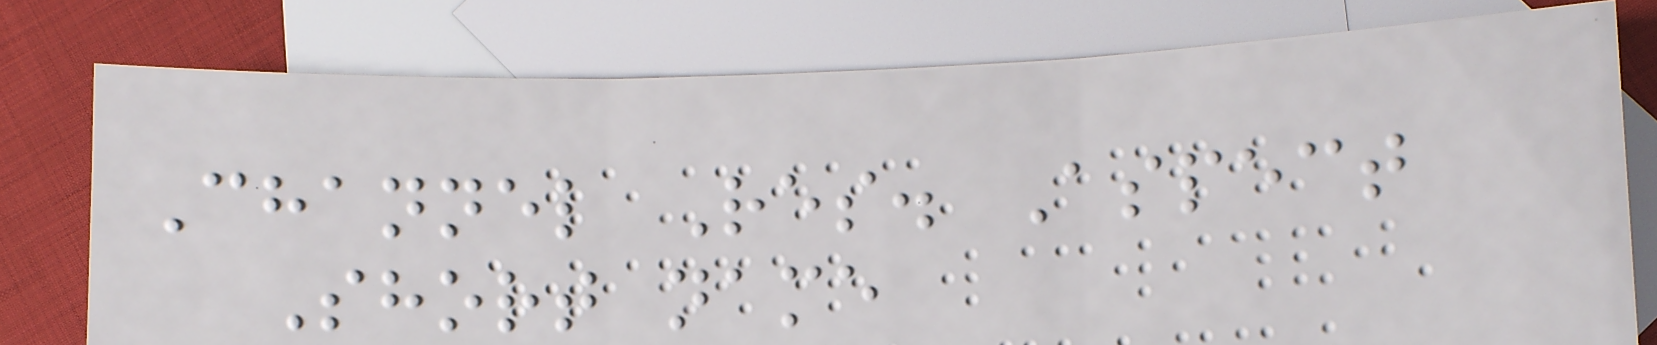Channel Res. Aspect
Short name
